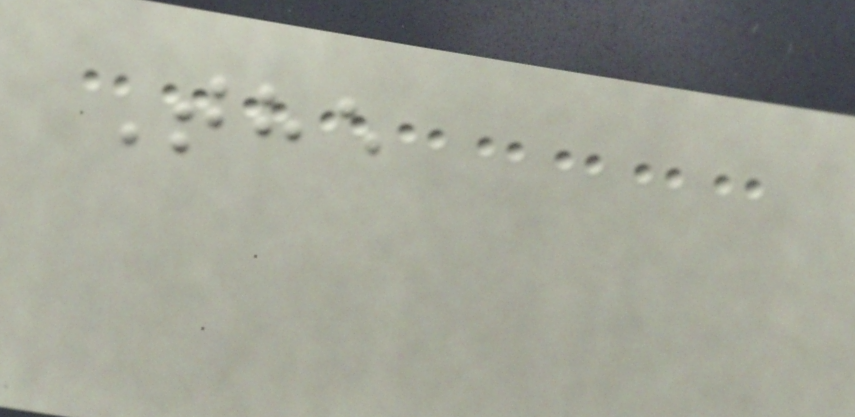The
